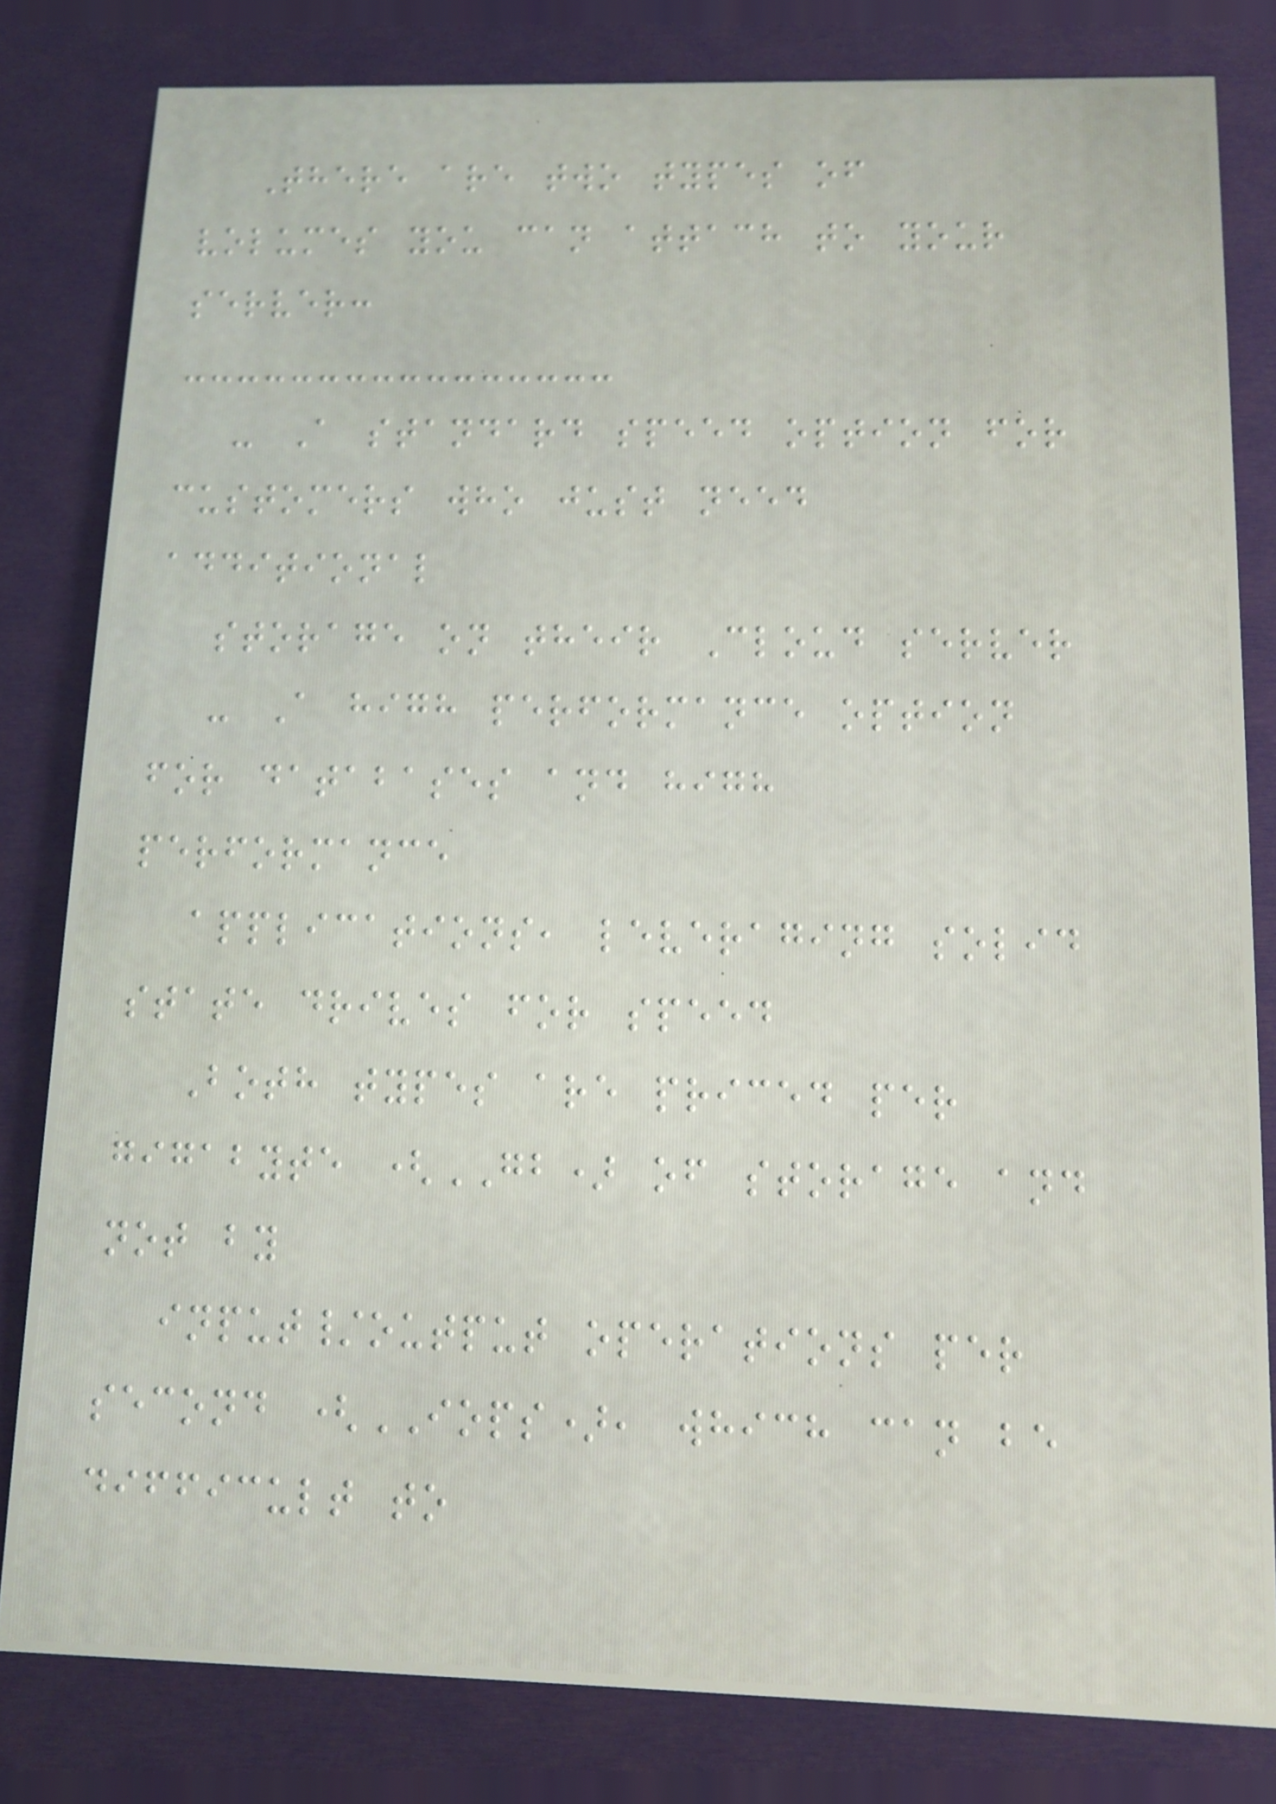There are two types of
volumes you can attach to your
server:
- A standard speed option for
customers who just need
additional
storage on their Cloud server
- A high performance option
for databases and high
performance
applications, leveraging solid
state drives for speed
Both types are priced per
gigabyte (GB) of storage and
not by
input/output operations per
second (IOPS), which can be
difficult to
